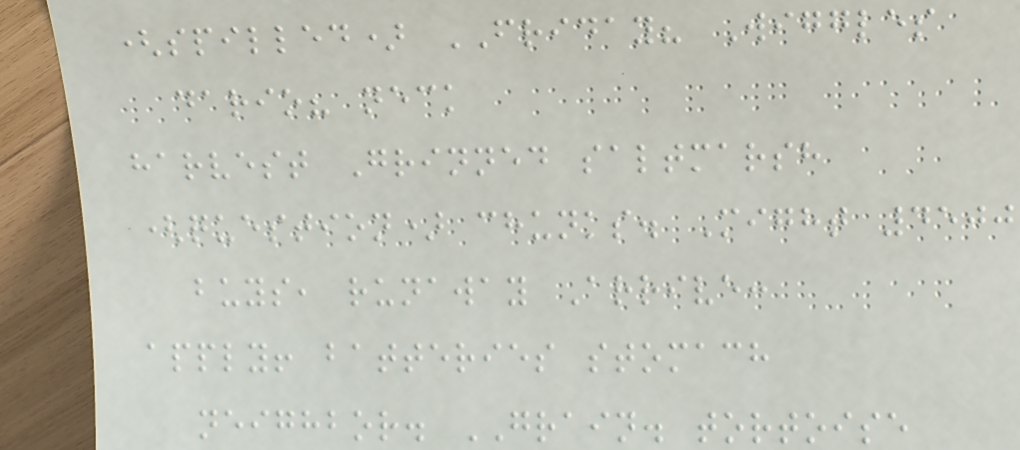(spilled) FRIDAY? Wiggles
dario? neck
harvest Grinned saltmarsh
(question) chunks. Might 4500
buys, runaway Arrive:
apply! batteries stomach
neighbor. GRAIN. tortoise
